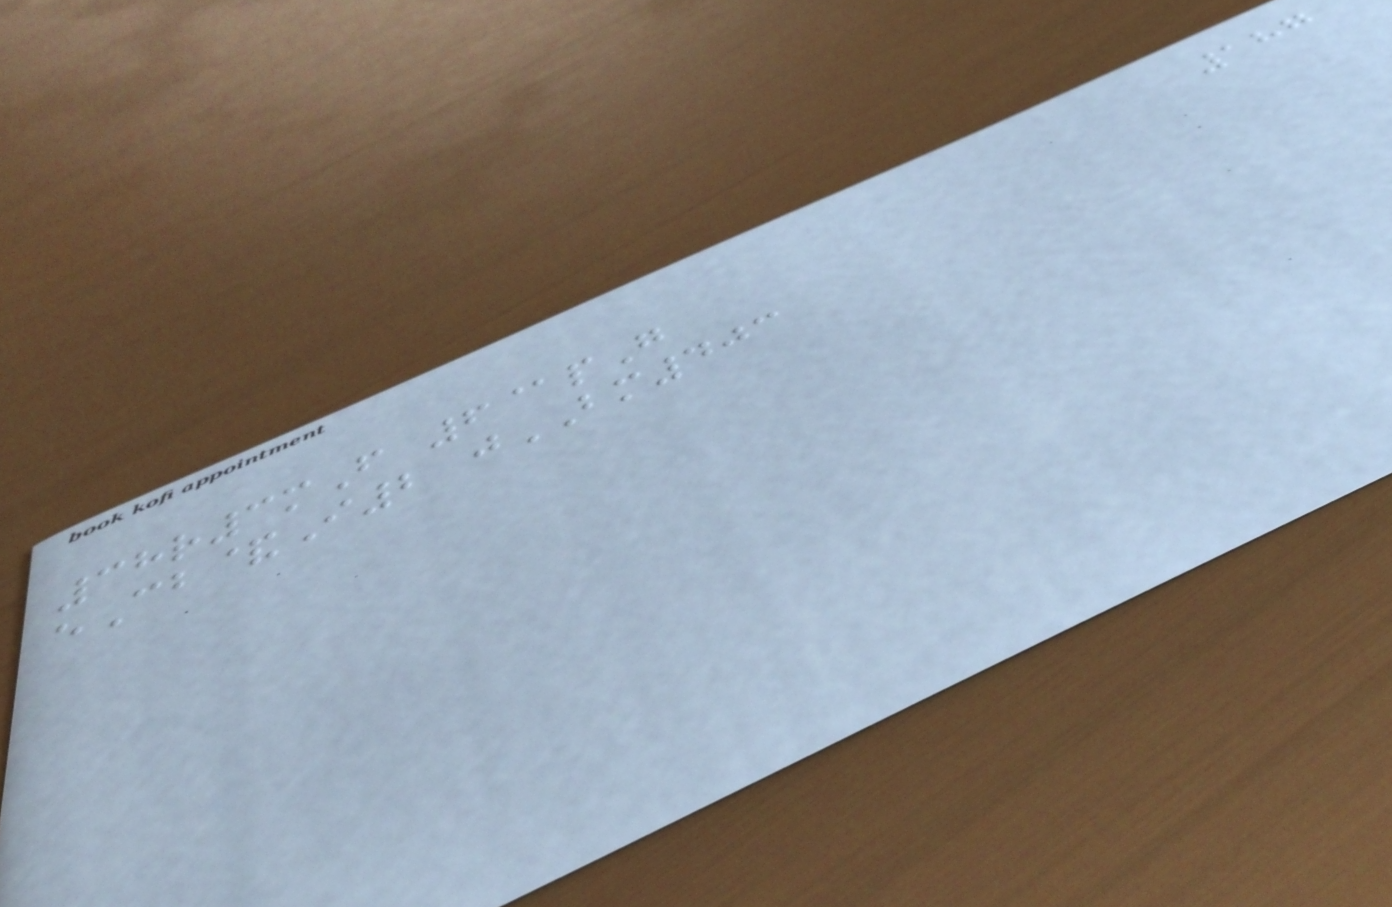187
38r3mF 6@pG
eCb&I2 jBM403
